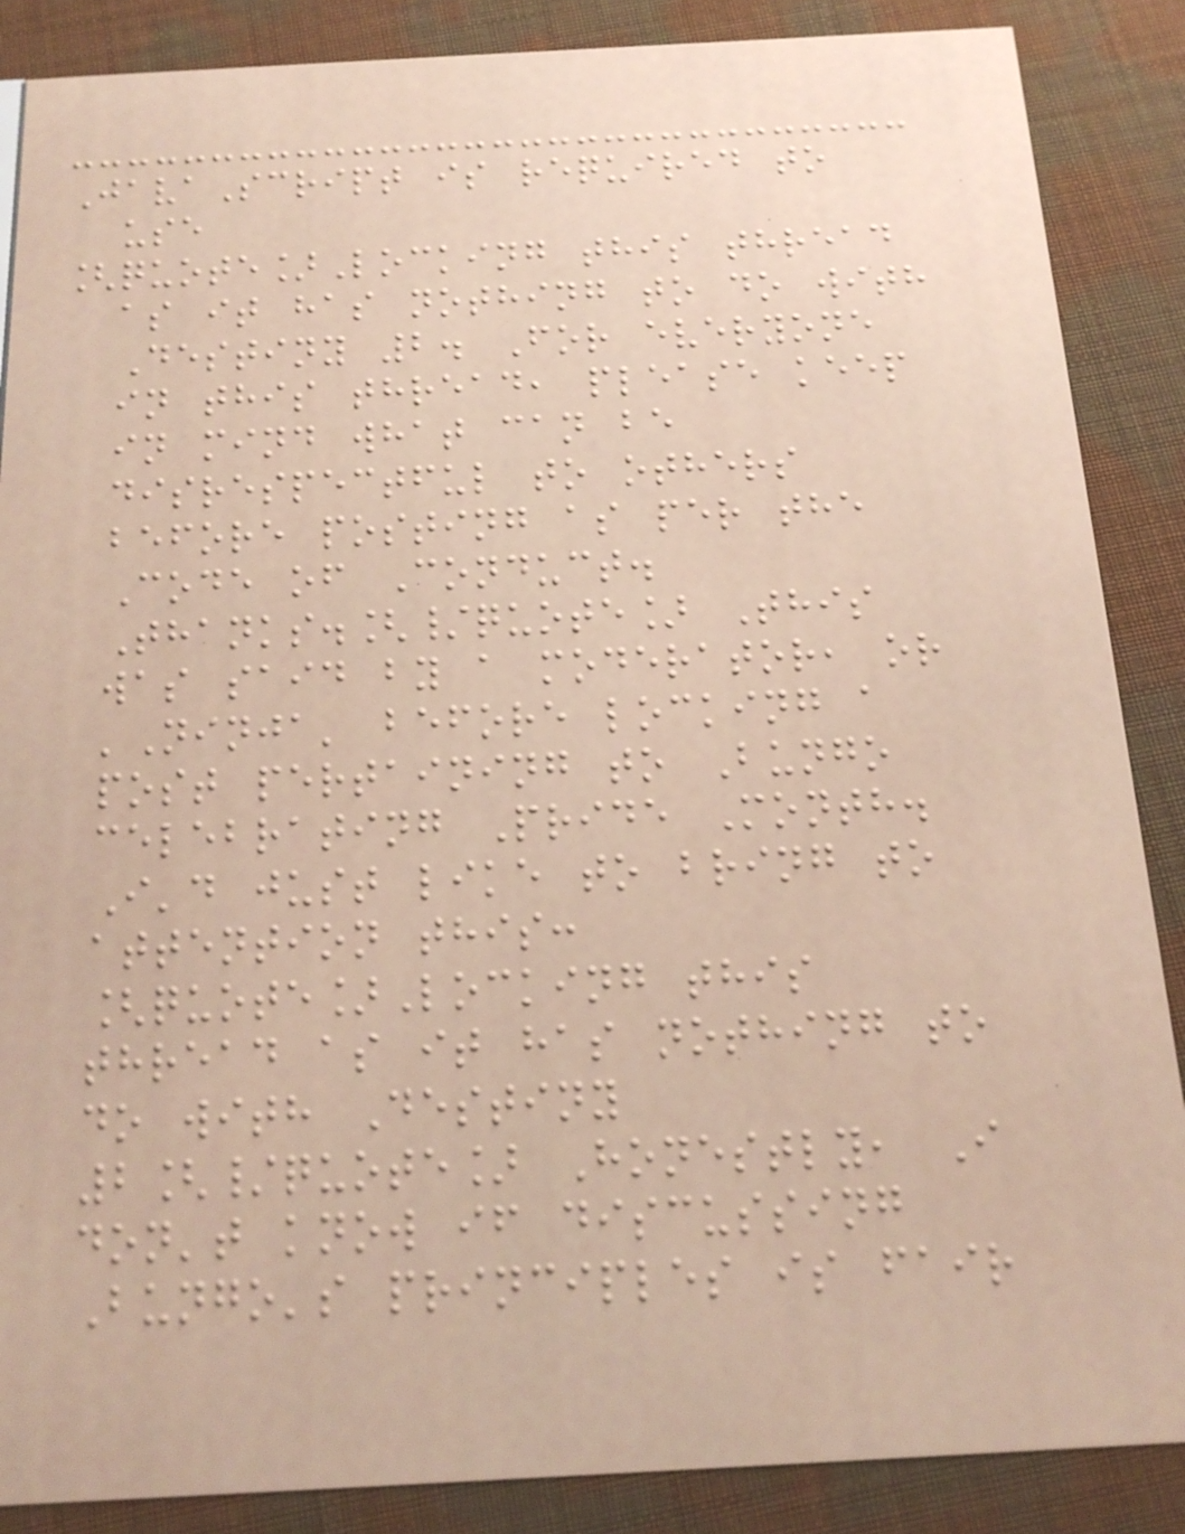JavaScript is required to
use
[quote]Locking this thread
as it has nothing to do with
Destiny 2. For everyone
in this thread, please keep
in mind what can be
disrespectful to others
before posting as per the
Code of Conduct.
Thanks.[/quote] This
was said by a moderator, or
'Ninja' before locking a
post pertaining to Bungo
celebrating Pride Month.
I'd just like to bring to
attention this:
[quote]Locking this
thread as it has nothing to
do with Destiny
2[/quote] Honestly, I
don't know if discussing
Bungo's principles is fair
